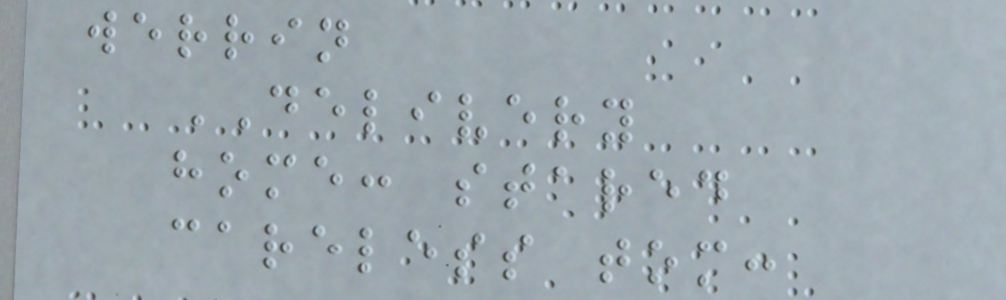werrin
DELIVERY
home: stared
careless tom:
